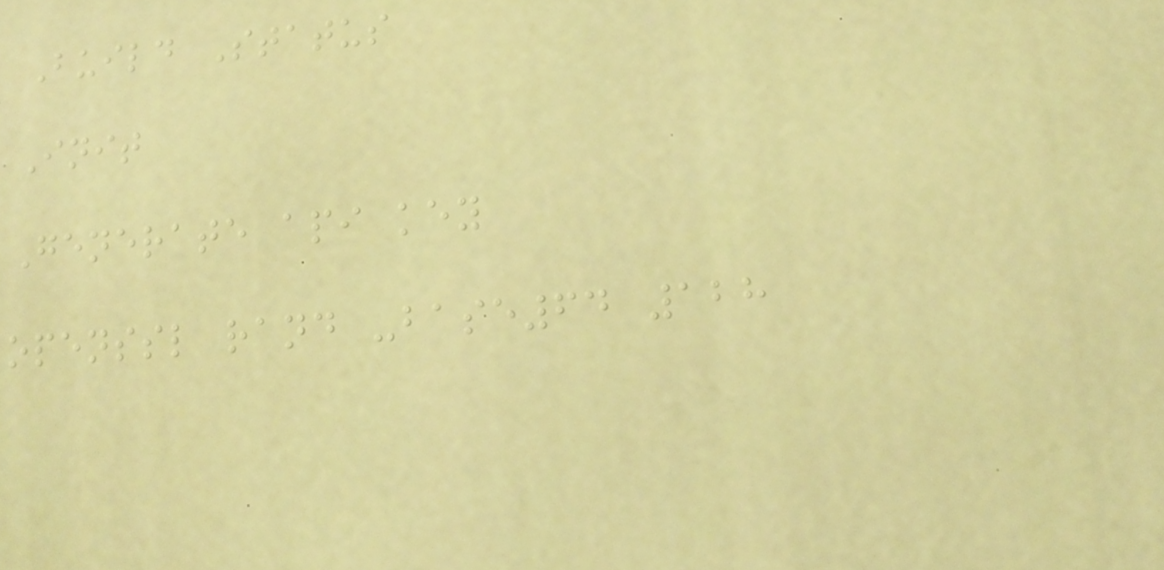Build Status
Init
Generate api key
openssl rand -base64 128
